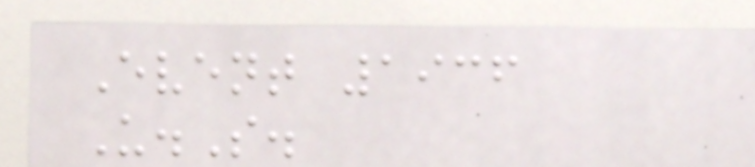Event 1936
U.S.
